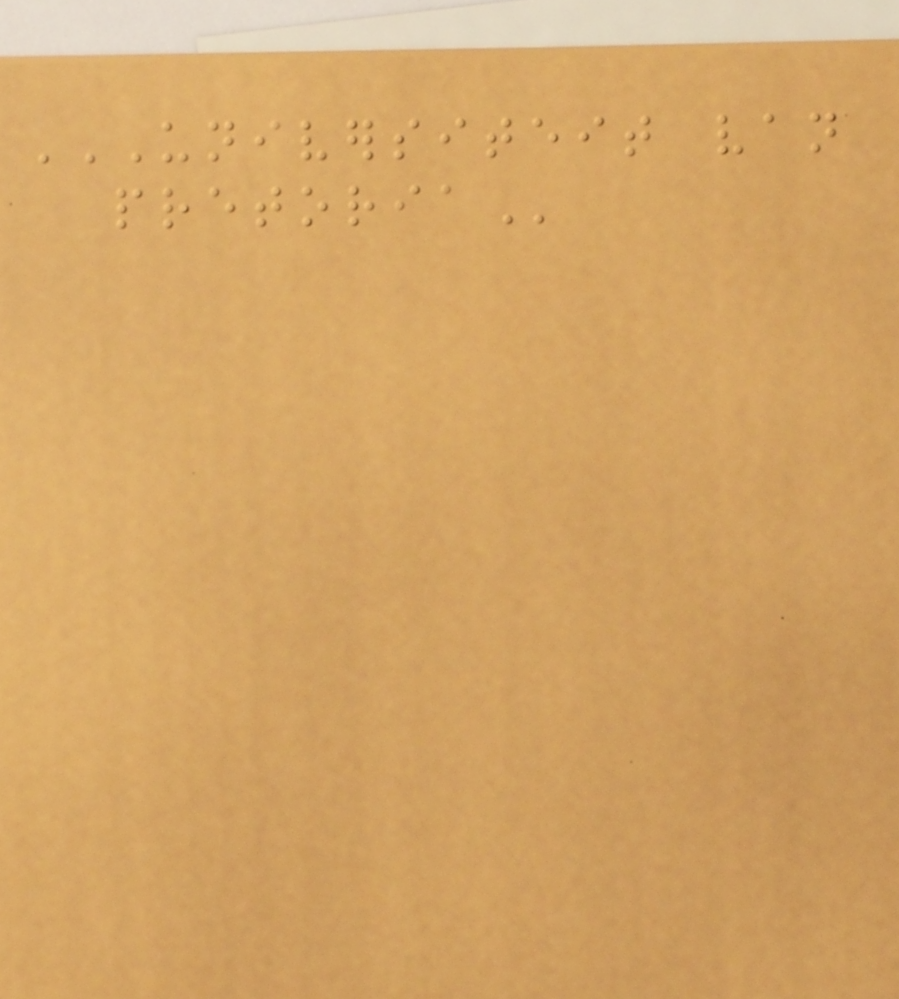UNIVERSITEIT VAN
PRETORIA
